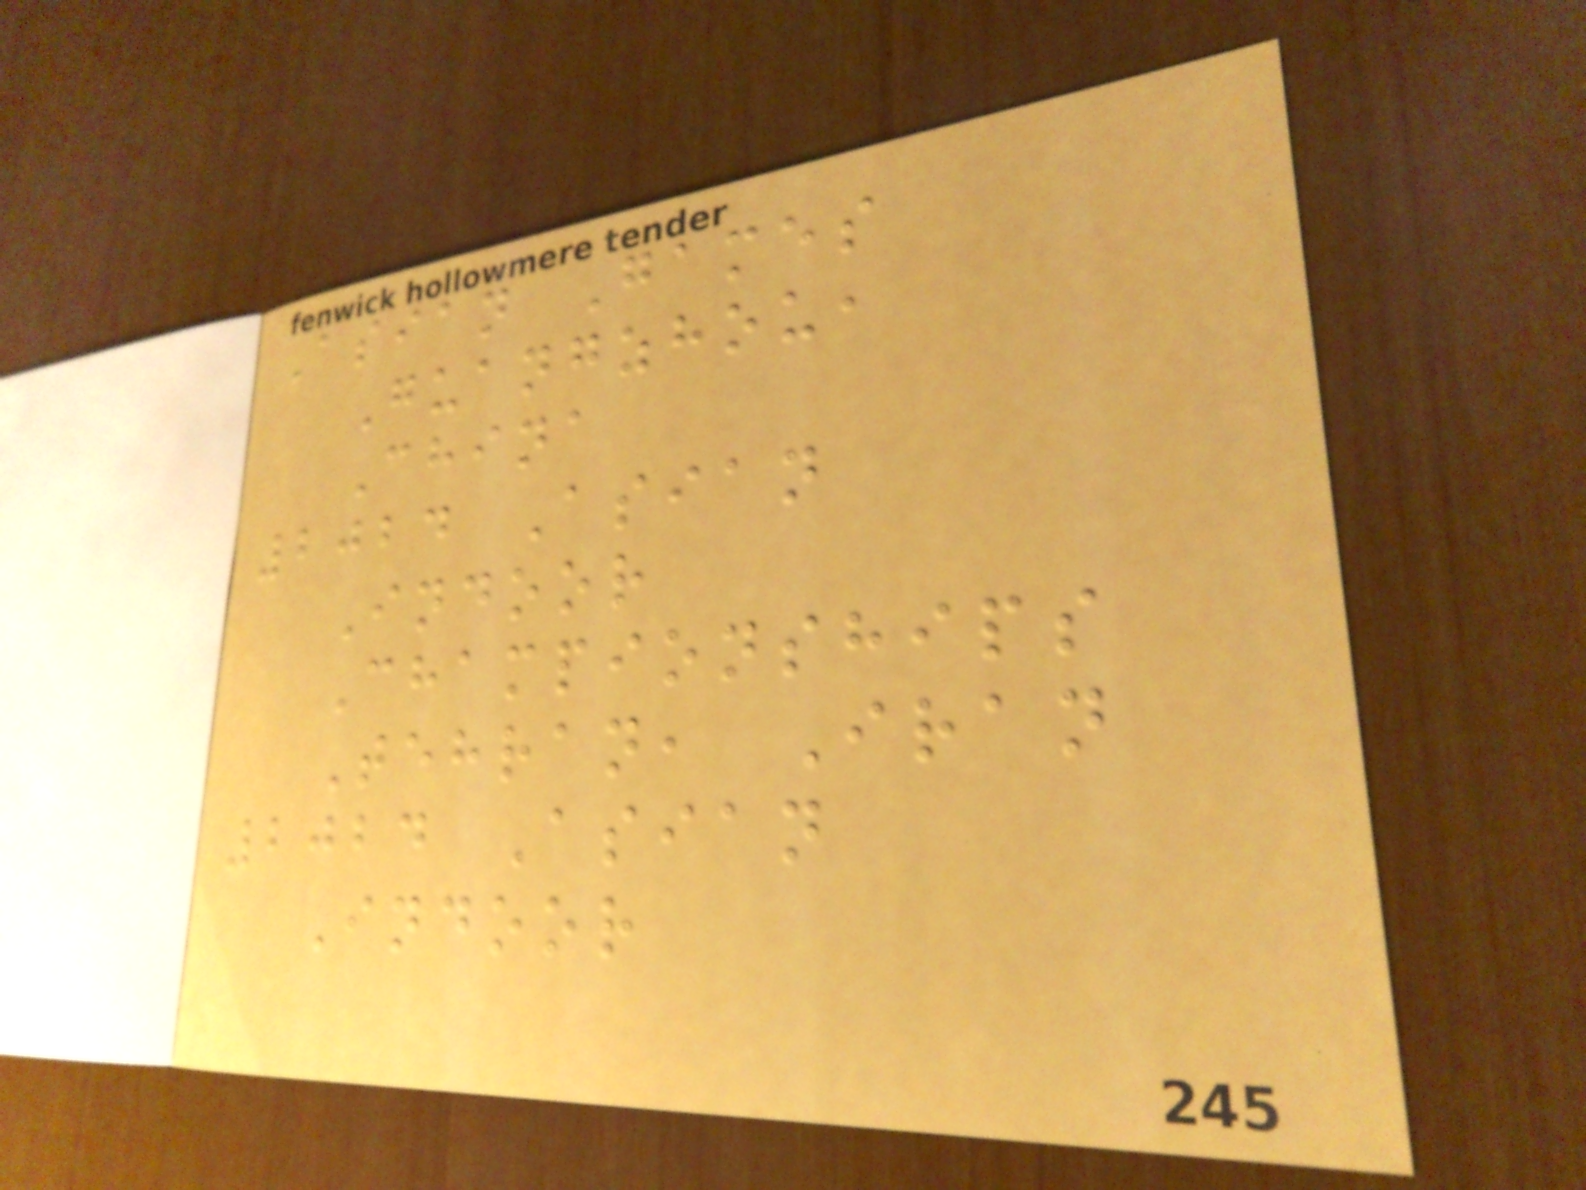Asian Games
Guangzhou,
China
2024 Asian
Indoor
Championships
Tehran, Iran
2024 Asian
Indoor
